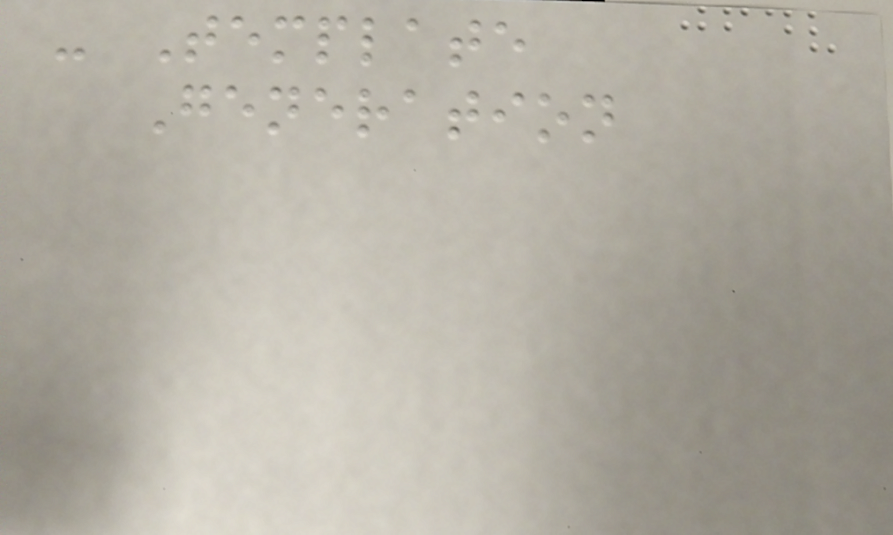- Template
Generation
